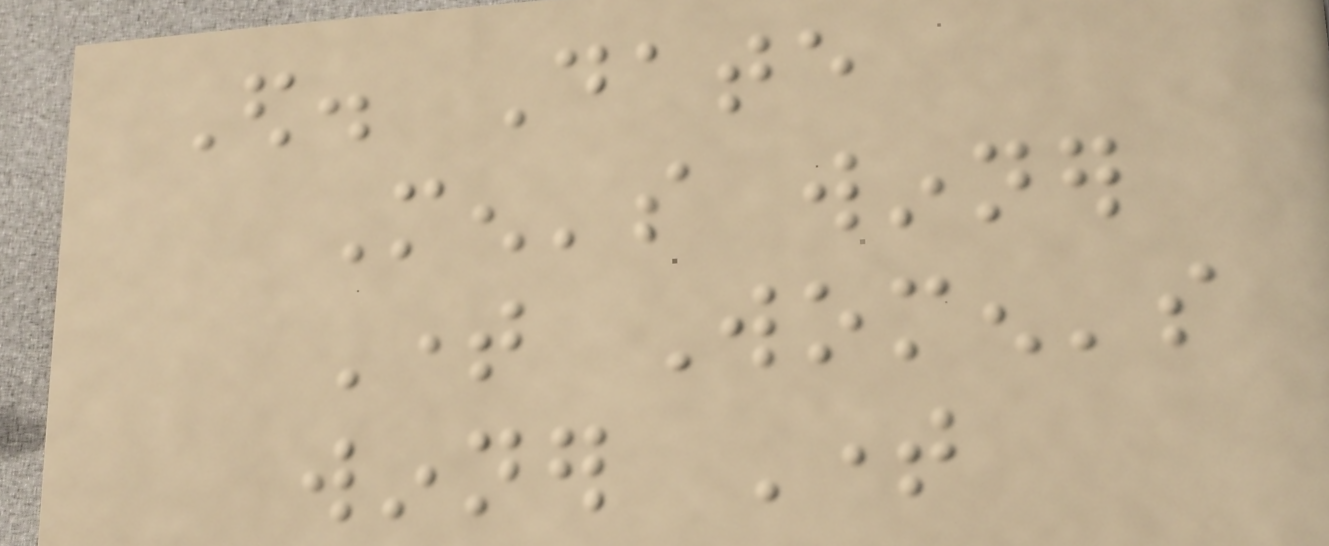Ed. Date
Men's winner
Time Women's
winner Time
